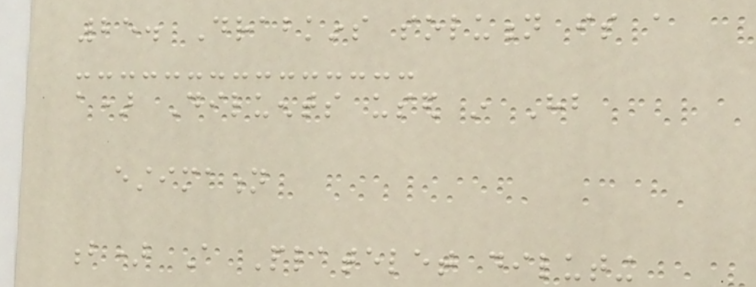25. Drabkins solution is a
a) Diluents used in Hb
estimation
b) A Platelet diluting
